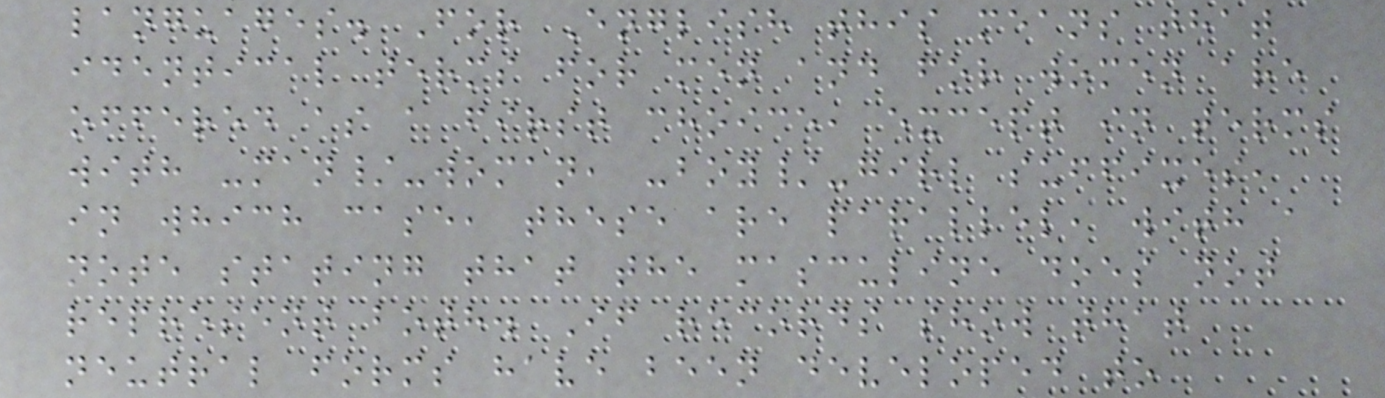languages. For English this means that
identical terms for men and for women are
offered as a first choice, except in terms
with -man/-woman, -boy/-girl suffixes,
in which case, these are parallel, with a
note stating that the masculine does not
represent both. If records show that
neutral forms have been developed to
